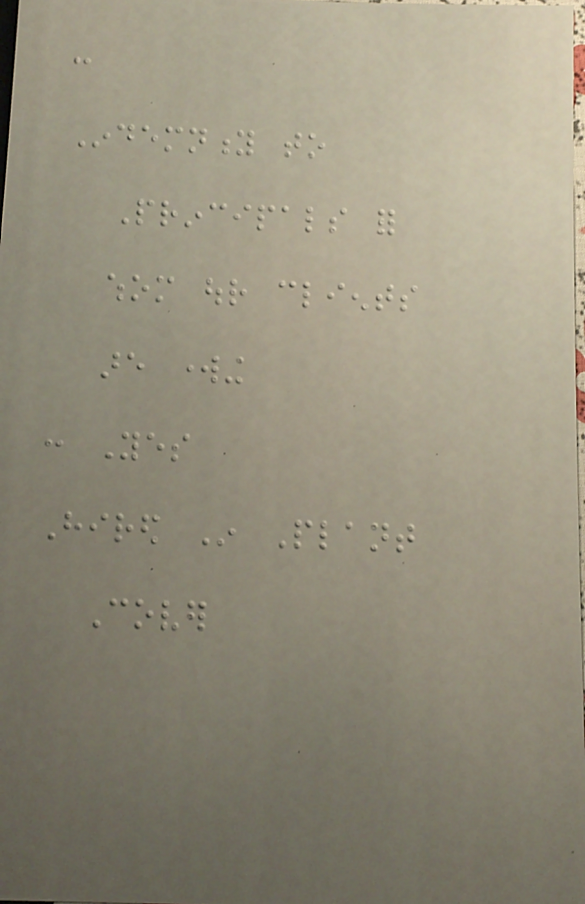:
Indemnity to
Principals for
whom our clients
are working
: Yes
Hired In Plant
Cover
